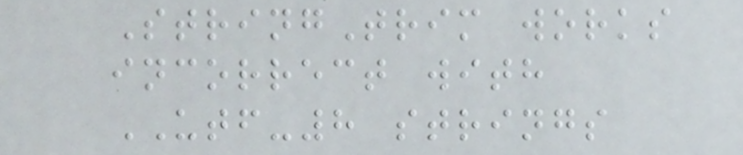StringTrim works
incorrect with
UTF-8 strings
